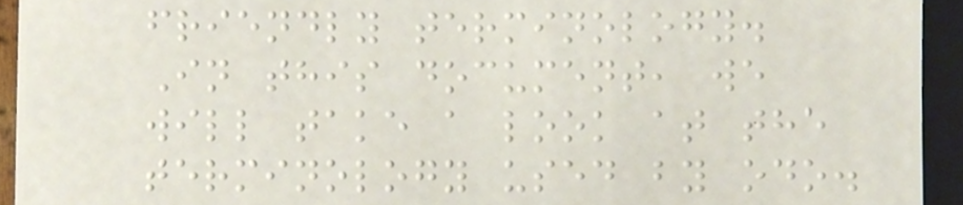friendly terminology.
In this document, we
will take a look at the
terminology used by odo.
